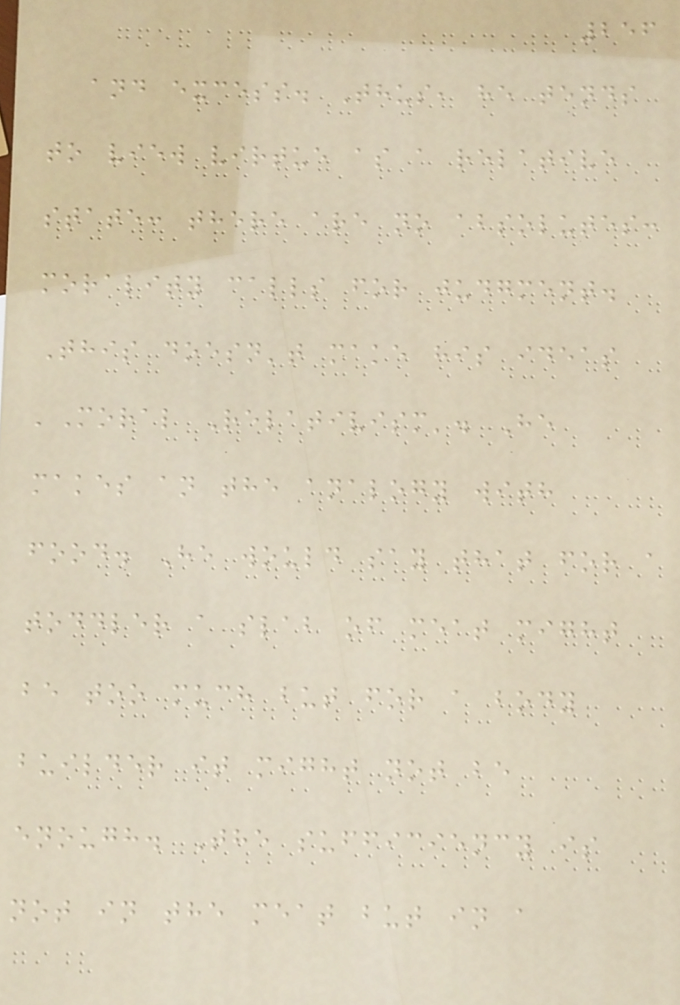256
and excess. Thus, he tends
to view virtue as a relative
state: there are no absolutes:
morality calls for judgment.
This doesn't make his ideas
'Moral Relativism'. He
makes an the analogy with
food. He would say that for a
toddler a slab of meat might
be too much but for a body
builder it might not be
enough. The sufficiency is
not in the meat but in a
